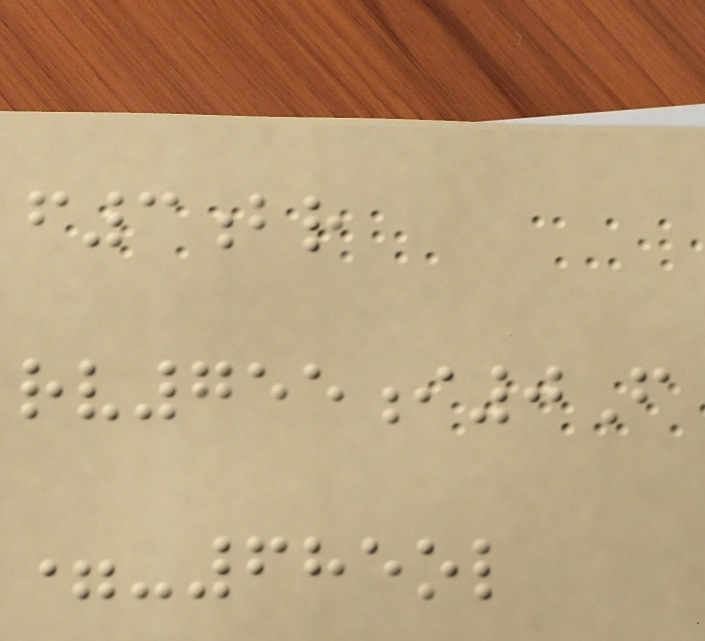f3br
rv755i0F
=-685ol
